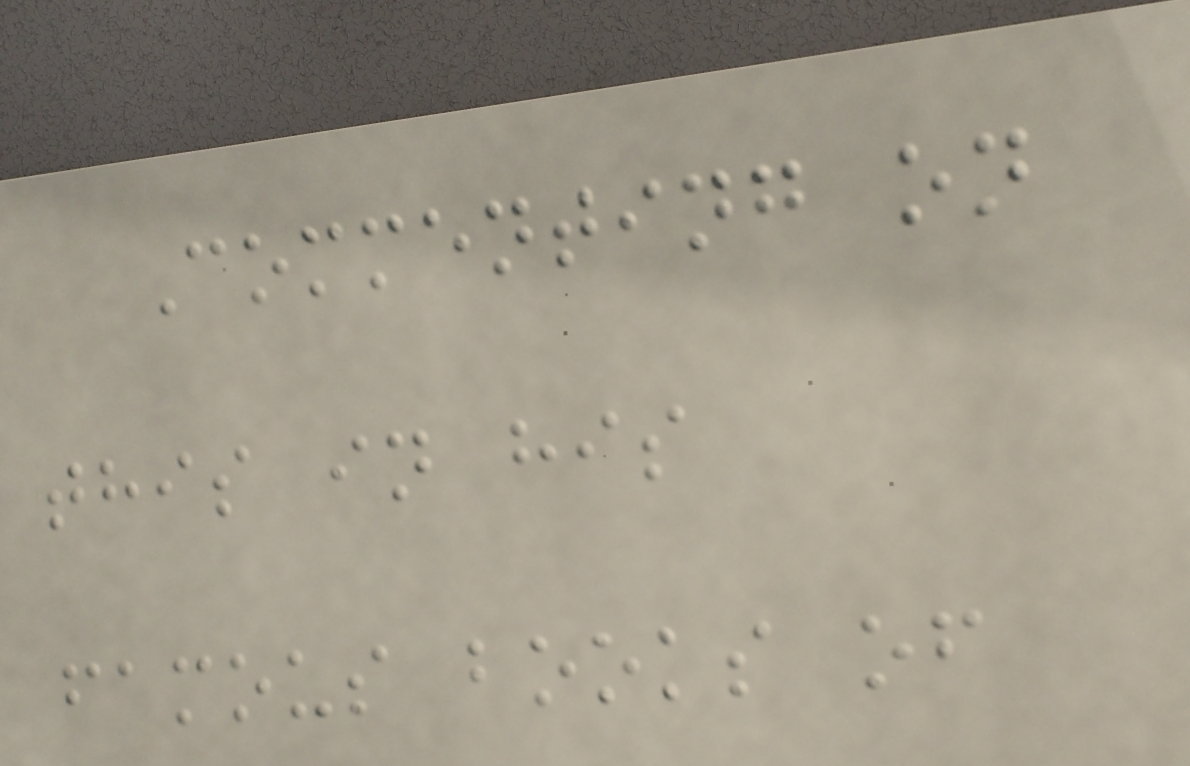Commenting on
this in his
famous books of
